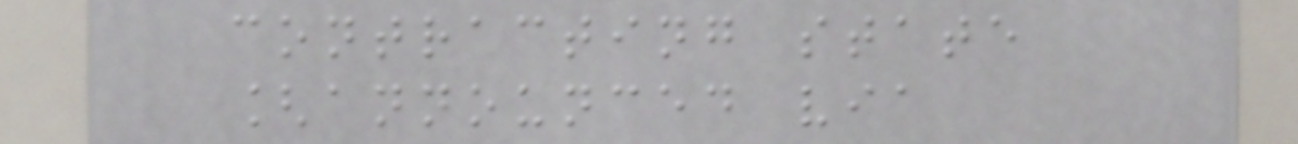contracting state
[announced via
